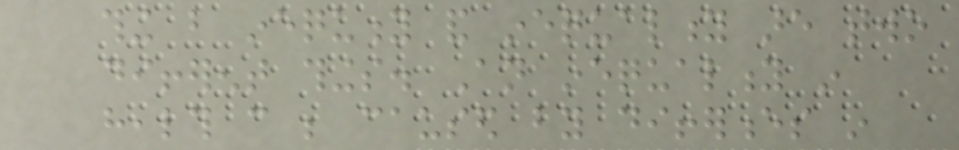thing but inequity and inequality are two
different things. An inequality in
health can be caused by differences in
